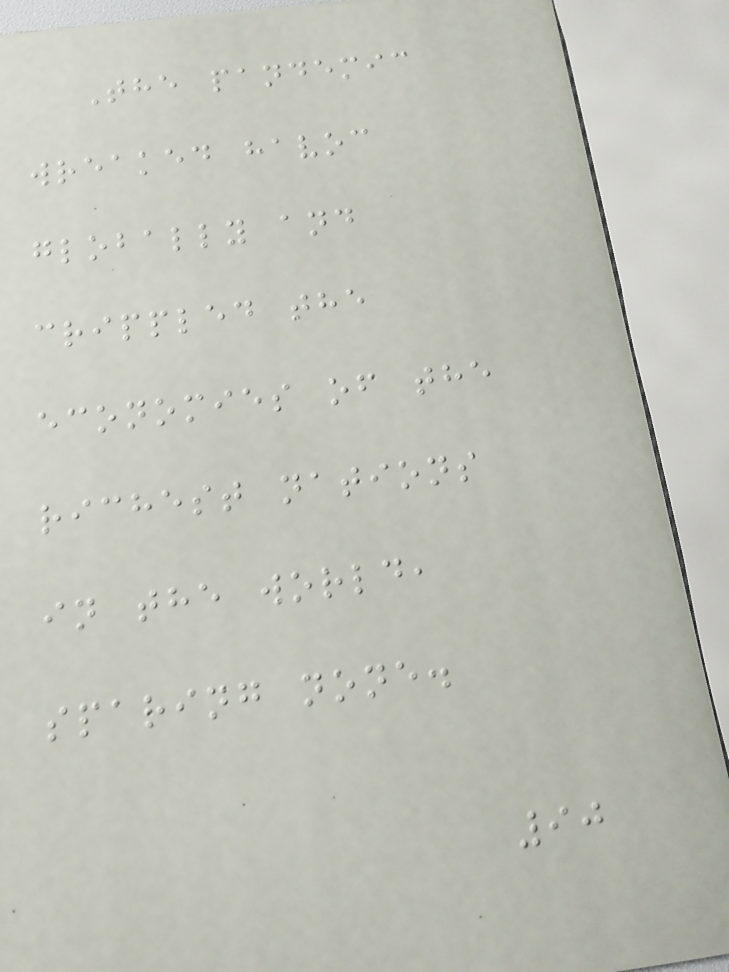The pandemic
wreaked havoc
globally and
crippled the
economies of the
richest nations
in the world,
sparing none.
90
